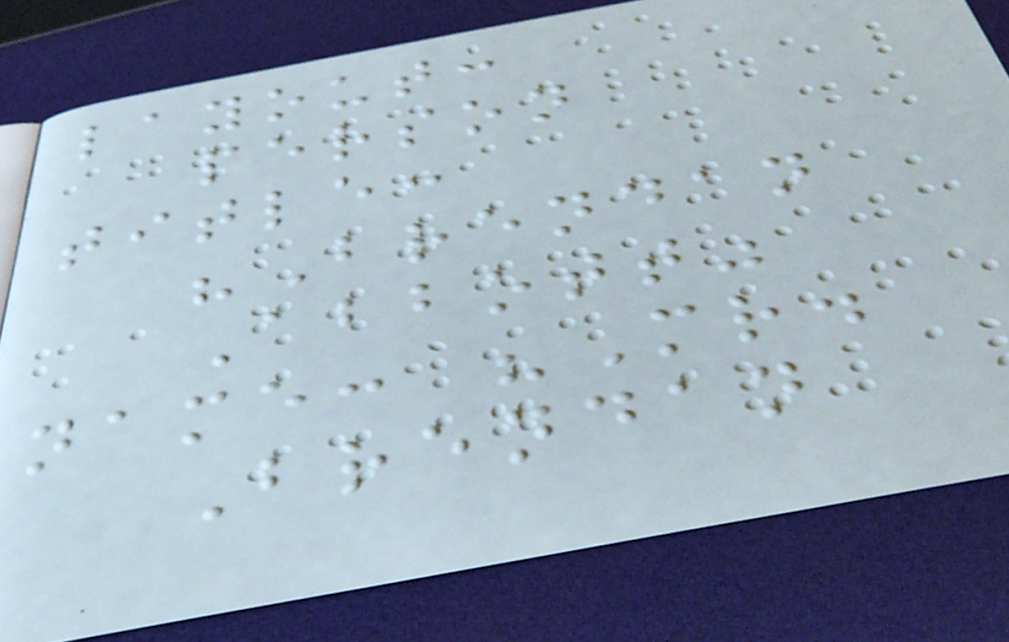layout:
person
title:
"Brendan
Abbott"
name: "Mr.
Brendan
